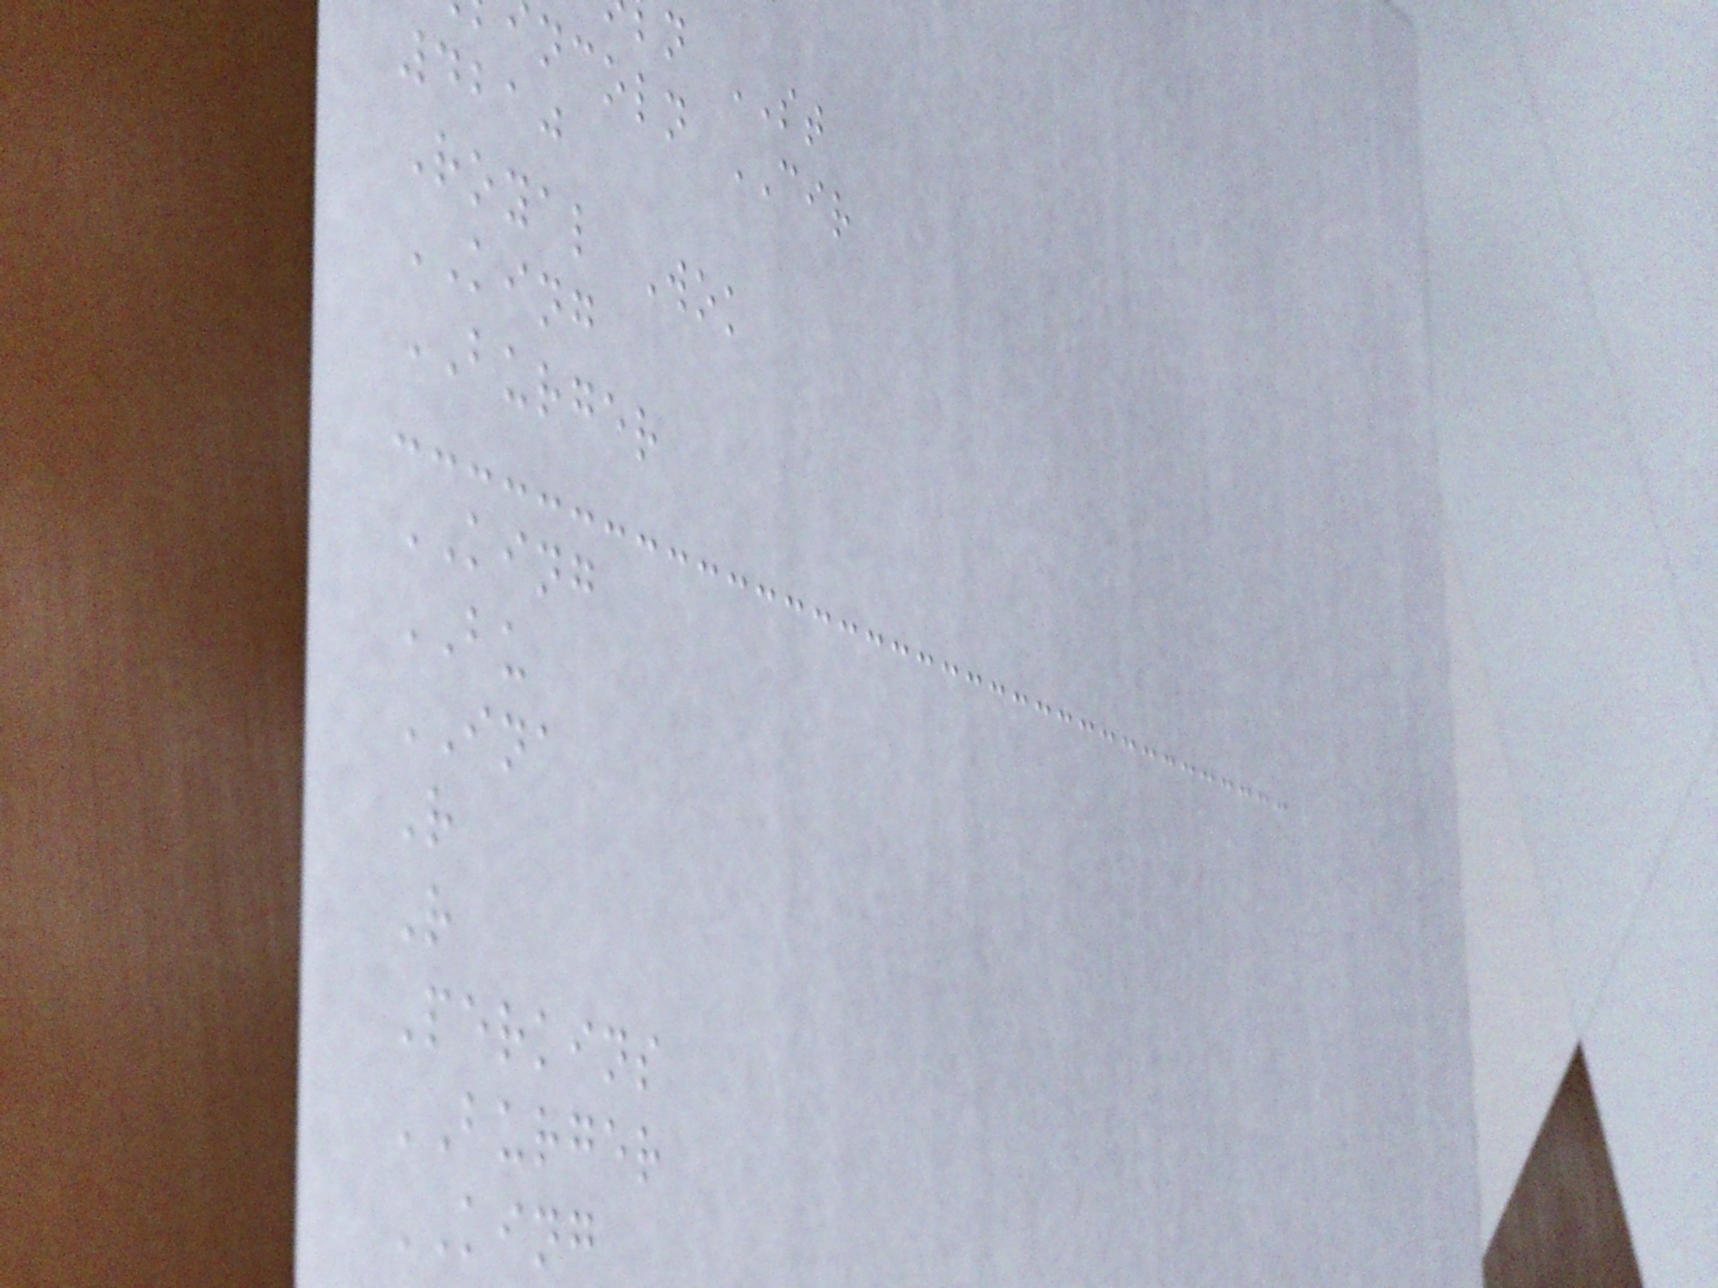n ST
ncoln CIR
4210
Royal Wok
KING
BURGER
KING
BU
INA
R
R
Perkins
BURGER
KING
